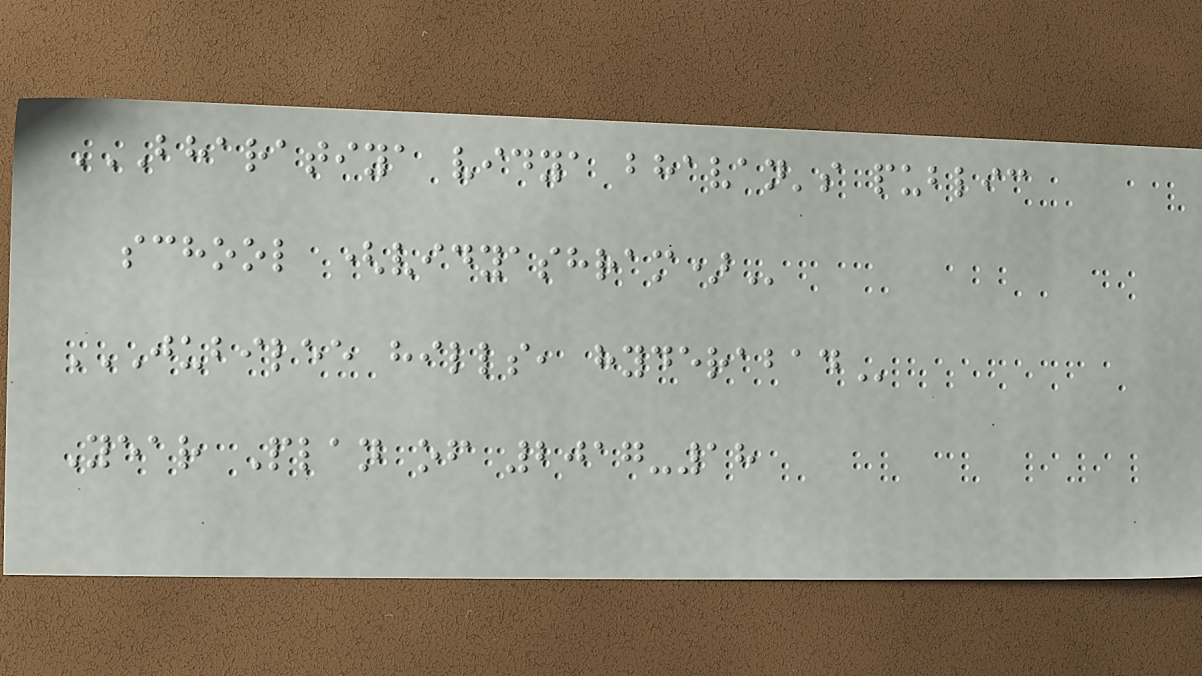BHARATIYA VIDYA BHAVAN'S PUBLIC
SCHOOL (VIDYASHRAM)
JUBILEE HILLS, HYDERABAD
Year Plan of 2017-18
